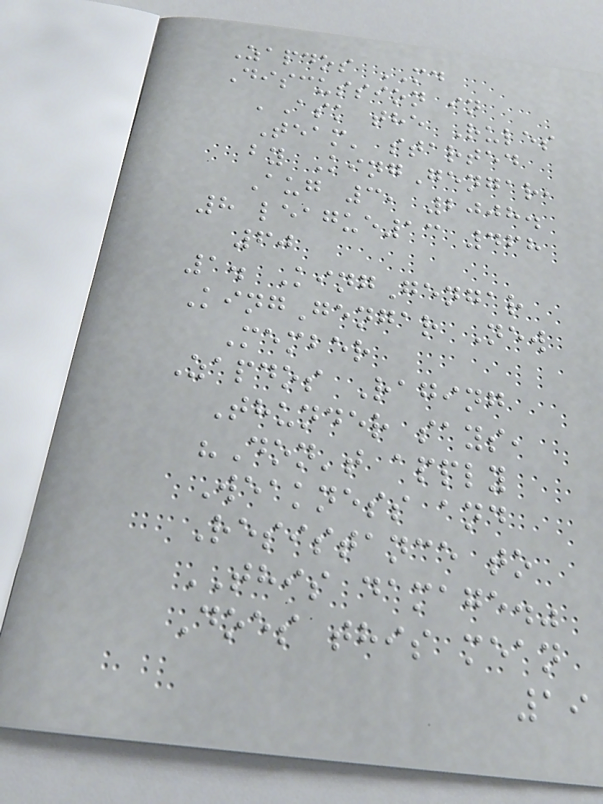Zapdos MD
Discussion in
'Ask the Rules
Team' started
by KingGengar,
Aug 3, 2008.
8 league13 468
60
1. KingGengar
KingGengar New
Member
Zapdos Raging
Thunder says,
"Don't apply
Weakness and
Resistance to
THIS damage."
Does this mean
19
